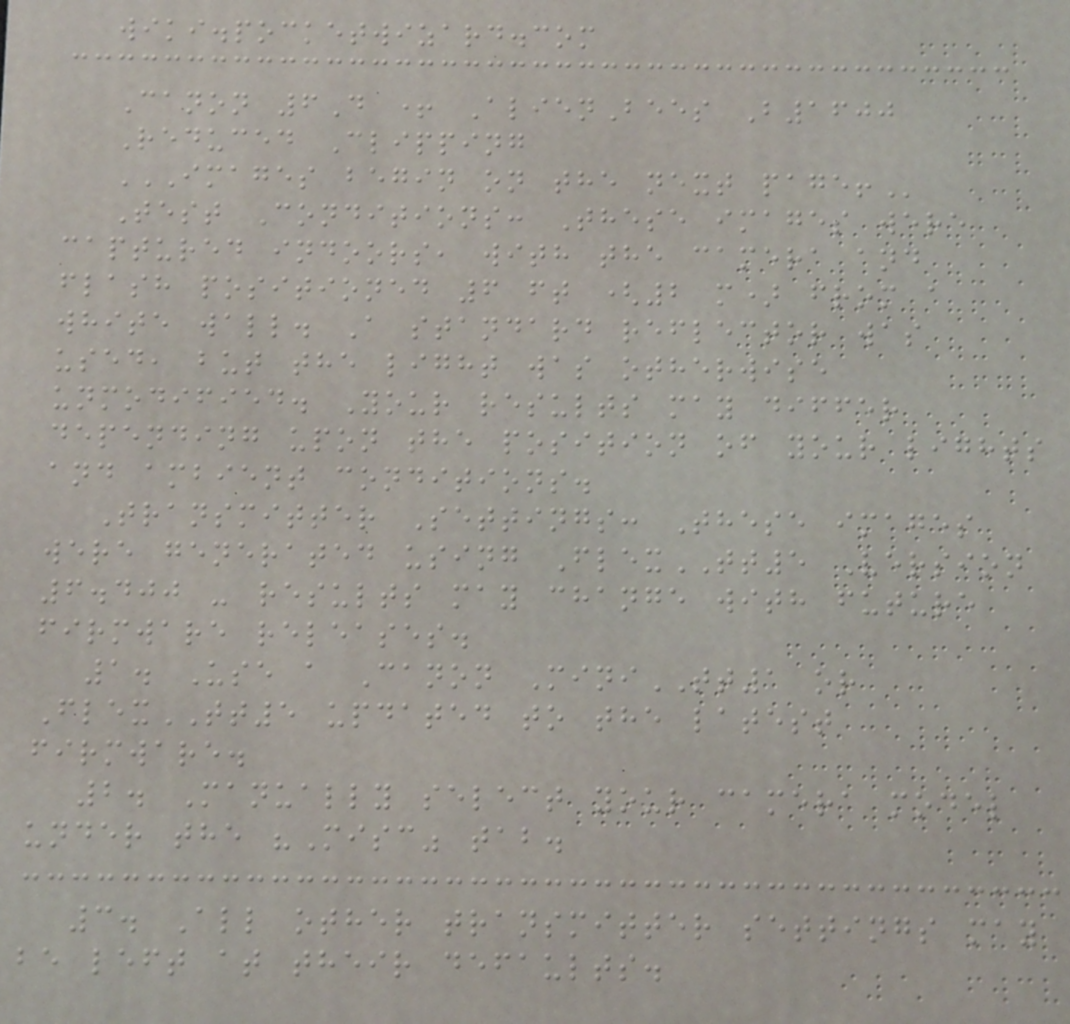wiki.pocketwizard.com
Canon 6D + AlienBees B1600
Reduced Clipping
IMAGES BEGIN ON THE NEXT PAGE!
Test Conditions: These images were
captured indoors, with the camera and
flash positioned 6 ft (2 m) from a
white wall. A standard reflector was
used, but the light was otherwise
unmodified. Your results may differ
depending upon the position of your lights
and ambient conditions.
Transmitter Settings: These images
were generated using FlexTT5 Version
6.400 - results may change with future
firmware releases.
1. Use a Canon MiniTT1 or
FlexTT5 updated to the latest
firmware.
2. Manually select your camera model
under the "Misc" tab.
3. All other transmitter settings may
be left at their defaults.
